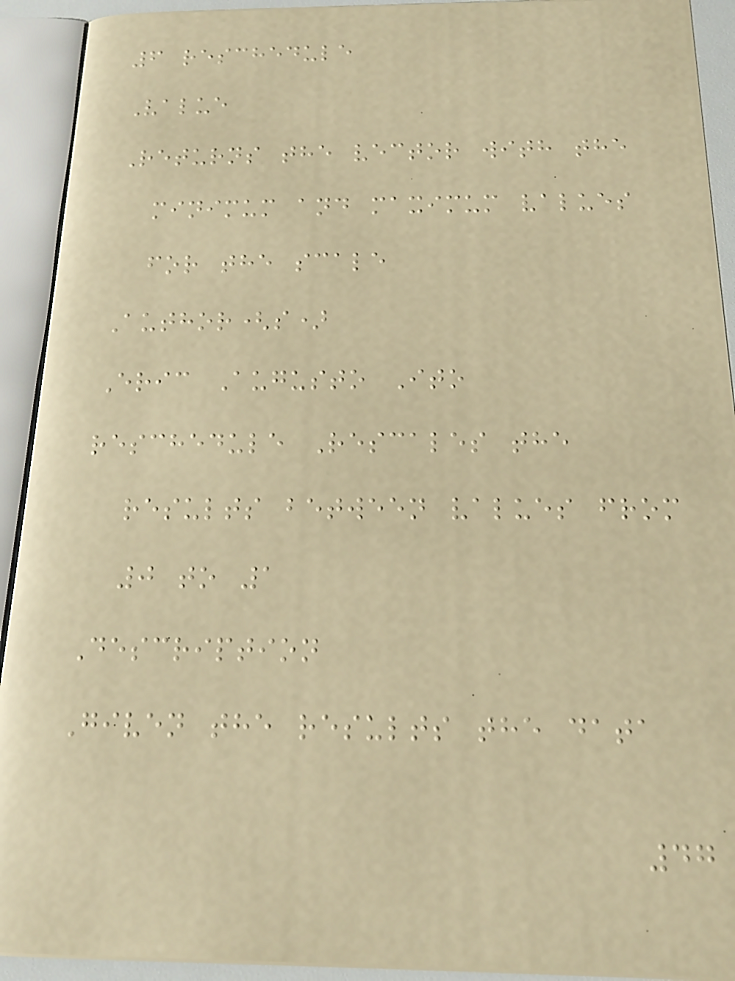6 reschedule
Value
Returns the vector with the
minimum and maximum values
for the scale
Author(s)
Eric Augusto Ito
reschedule Rescales the
results between values from
0 to 1
Description
Given the results the data
47
